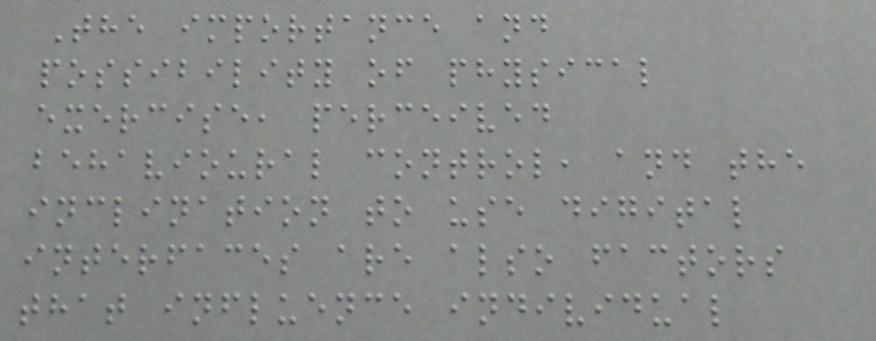The importance and
possibility of physical
exercise, perceived
behavioural control, and the
inclination to use digital
interfaces are also factors
that influence individual
